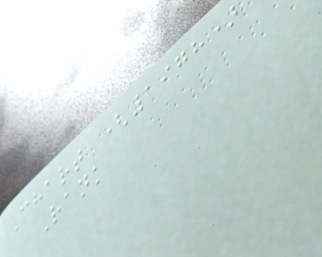Chart (1978)
Rank
